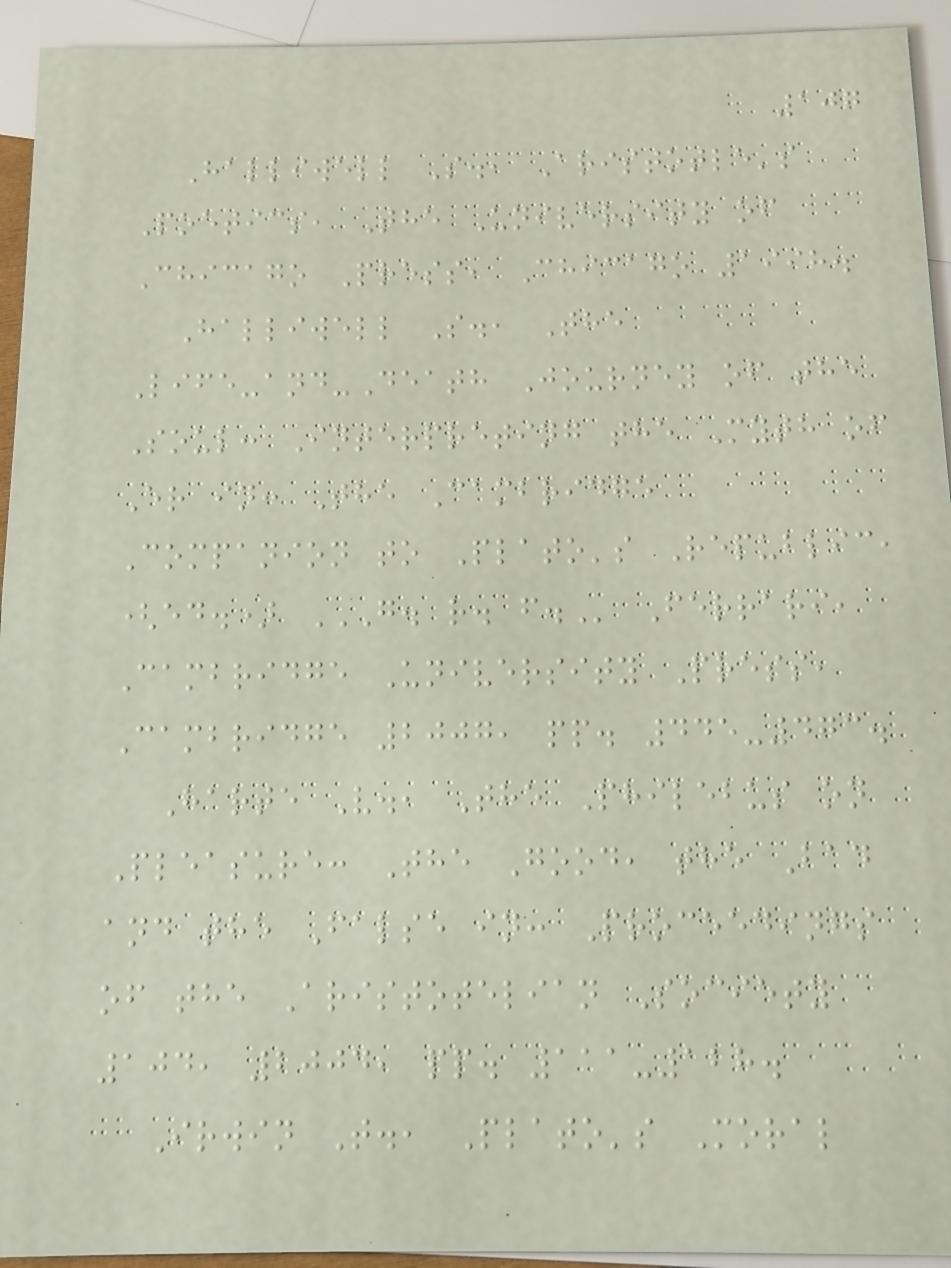107
Halliwell S., Aristotle's
Poetics, The University of
Chicago Press, Chicago 1998.
Halliwell S., The
Life-and-Death Journey of the
Soul: Interpreting the Myth of
Er in: The Cambridge
Companion to Plato's Republic,
(ed.) G. R. F. Ferrari,
Cambridge University Press,
Cambridge 2007, pp. 445-473.
Harte V., The Philebus on
Pleasure: The Good, the Bad
and the False in: Proceedings
of the Aristotelian Society
104, 2004, pp. 111-128.
Irwin T., Plato's Moral
